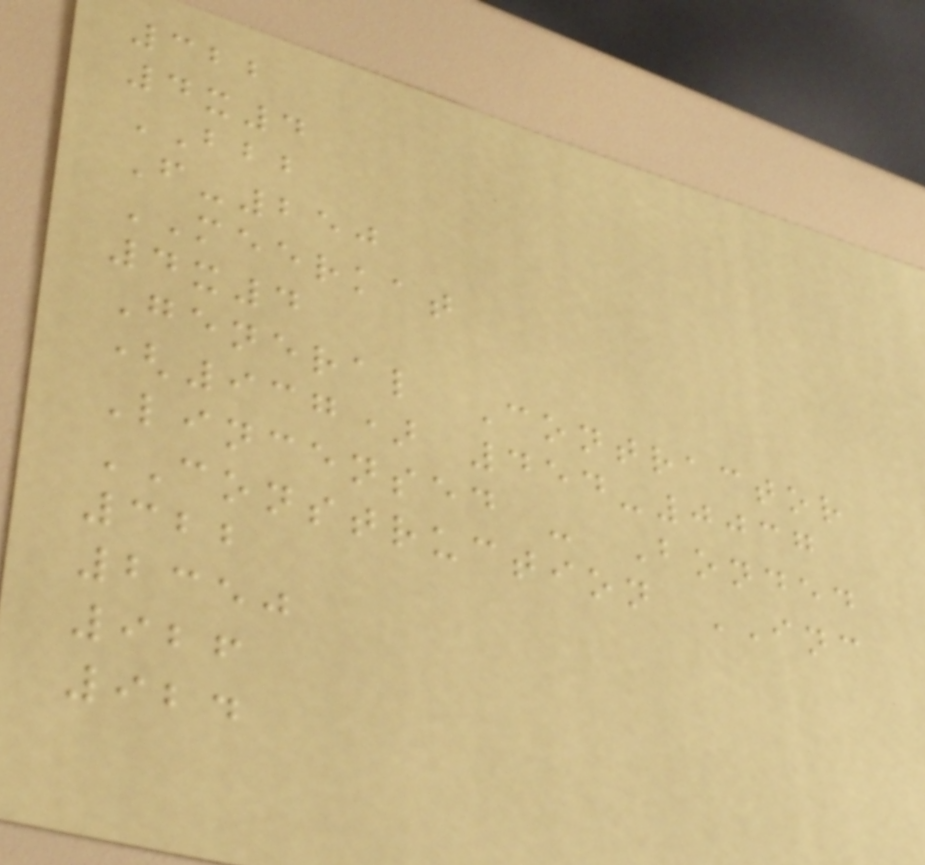322
4x4
BBB
F-250
MEERKAT
4x4
General Contractor
(937) 454-0037
Lincensed - Bonded
CONSTRUCTION INC
322
2350
926
924
